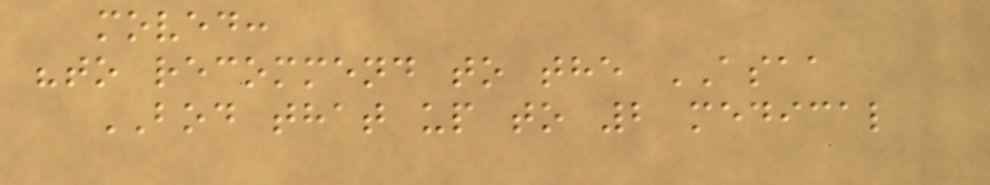moved:
"to recommend to the ASAA
BOD that up to 2 medical
